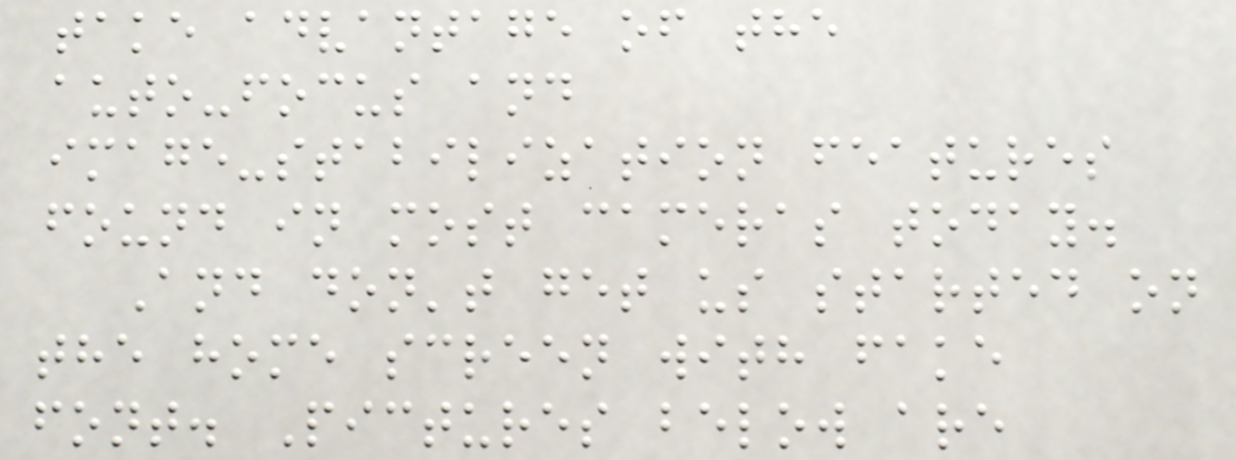take advantage of the
auto-focus and
image-stabilization features
found in most cameras today.
And don't get us started on
the home screen with fake
font. Pictures below are
